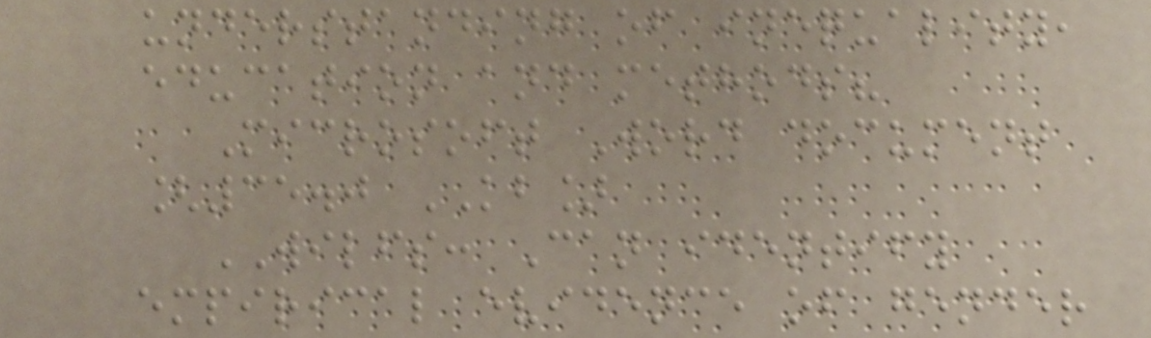understanding of inequality,
education and methods?
Microsoft Word document
[35.0 KB]
WILFS: Can identify
empirical evidence of gender
